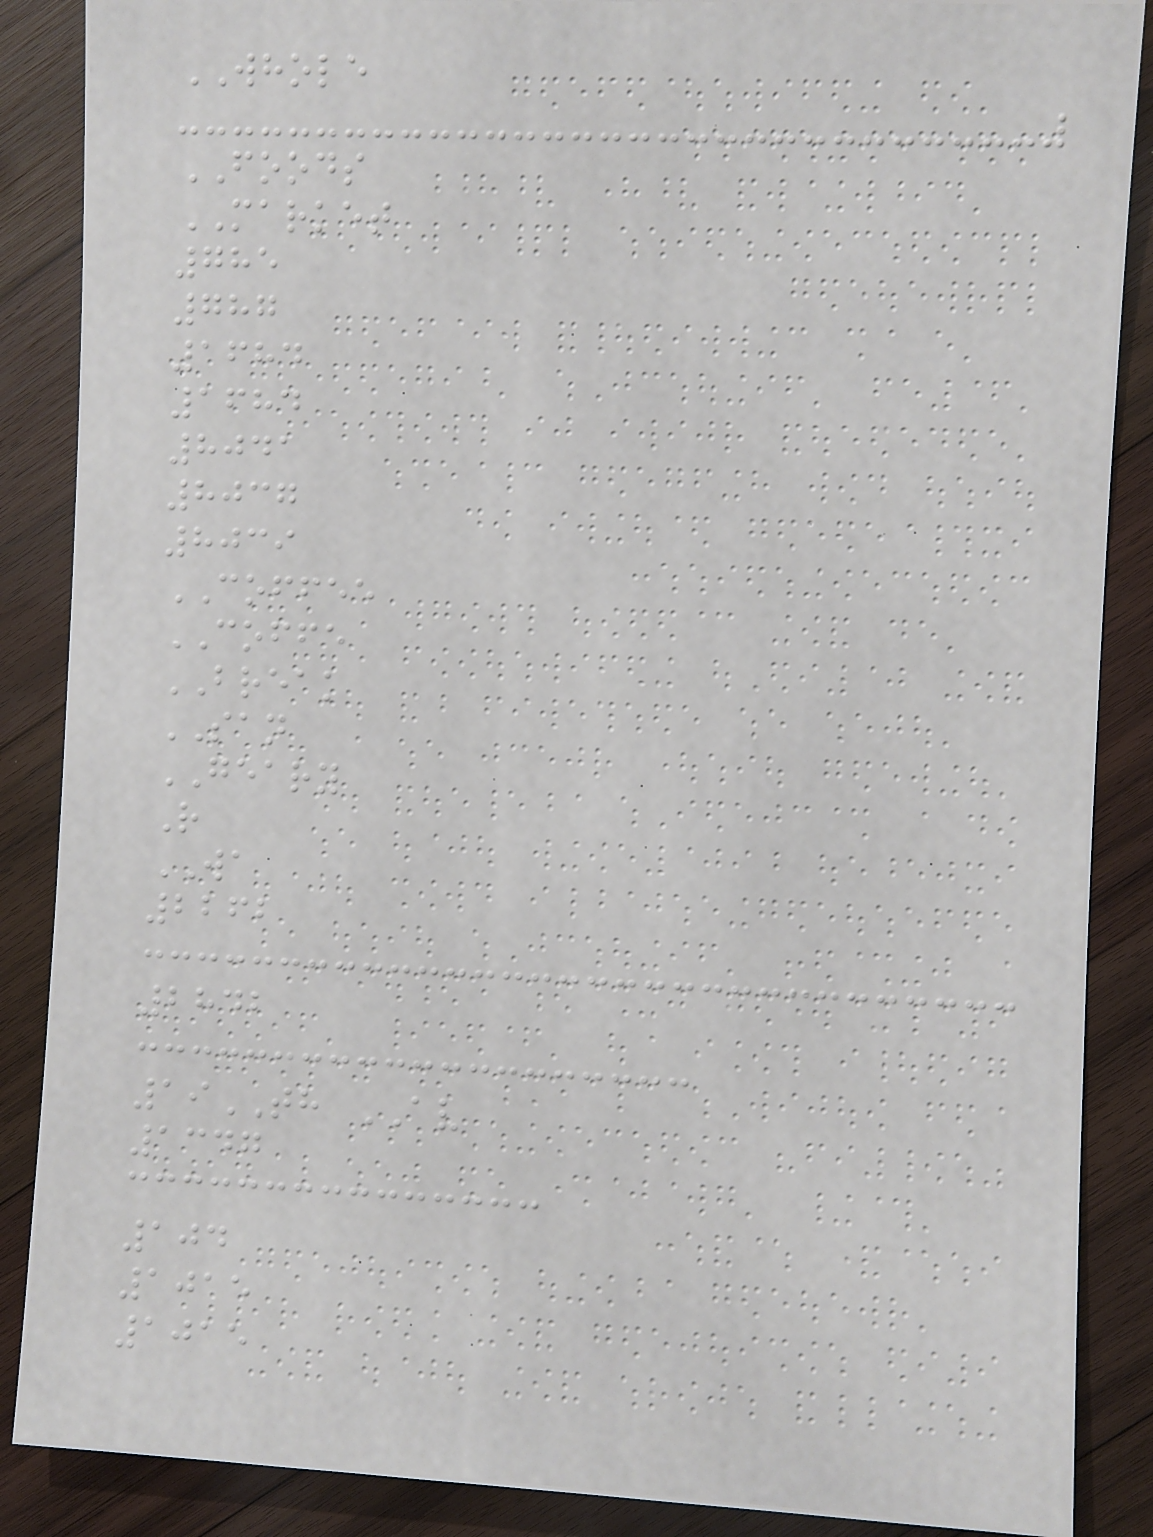WHOLE
FOODS
MARKET
785
787
1684
1684
8041
8037
8039
COFFEE
COFFE
BREAK
SAN
GEARY
R
WA
2262
2842
19TH AV
1347
104
1015
1015
